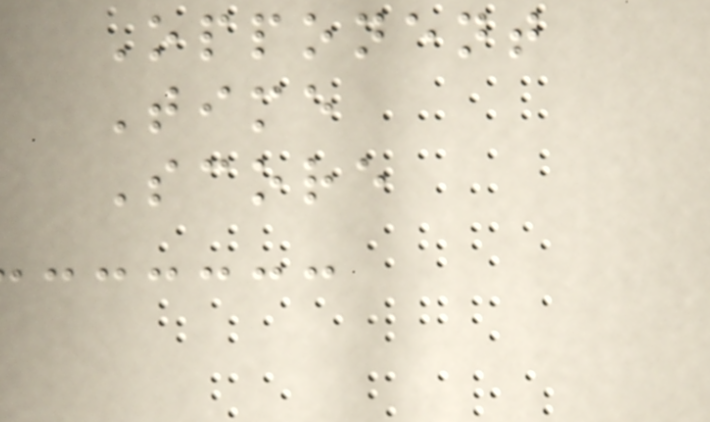Opponent
Time
Score
